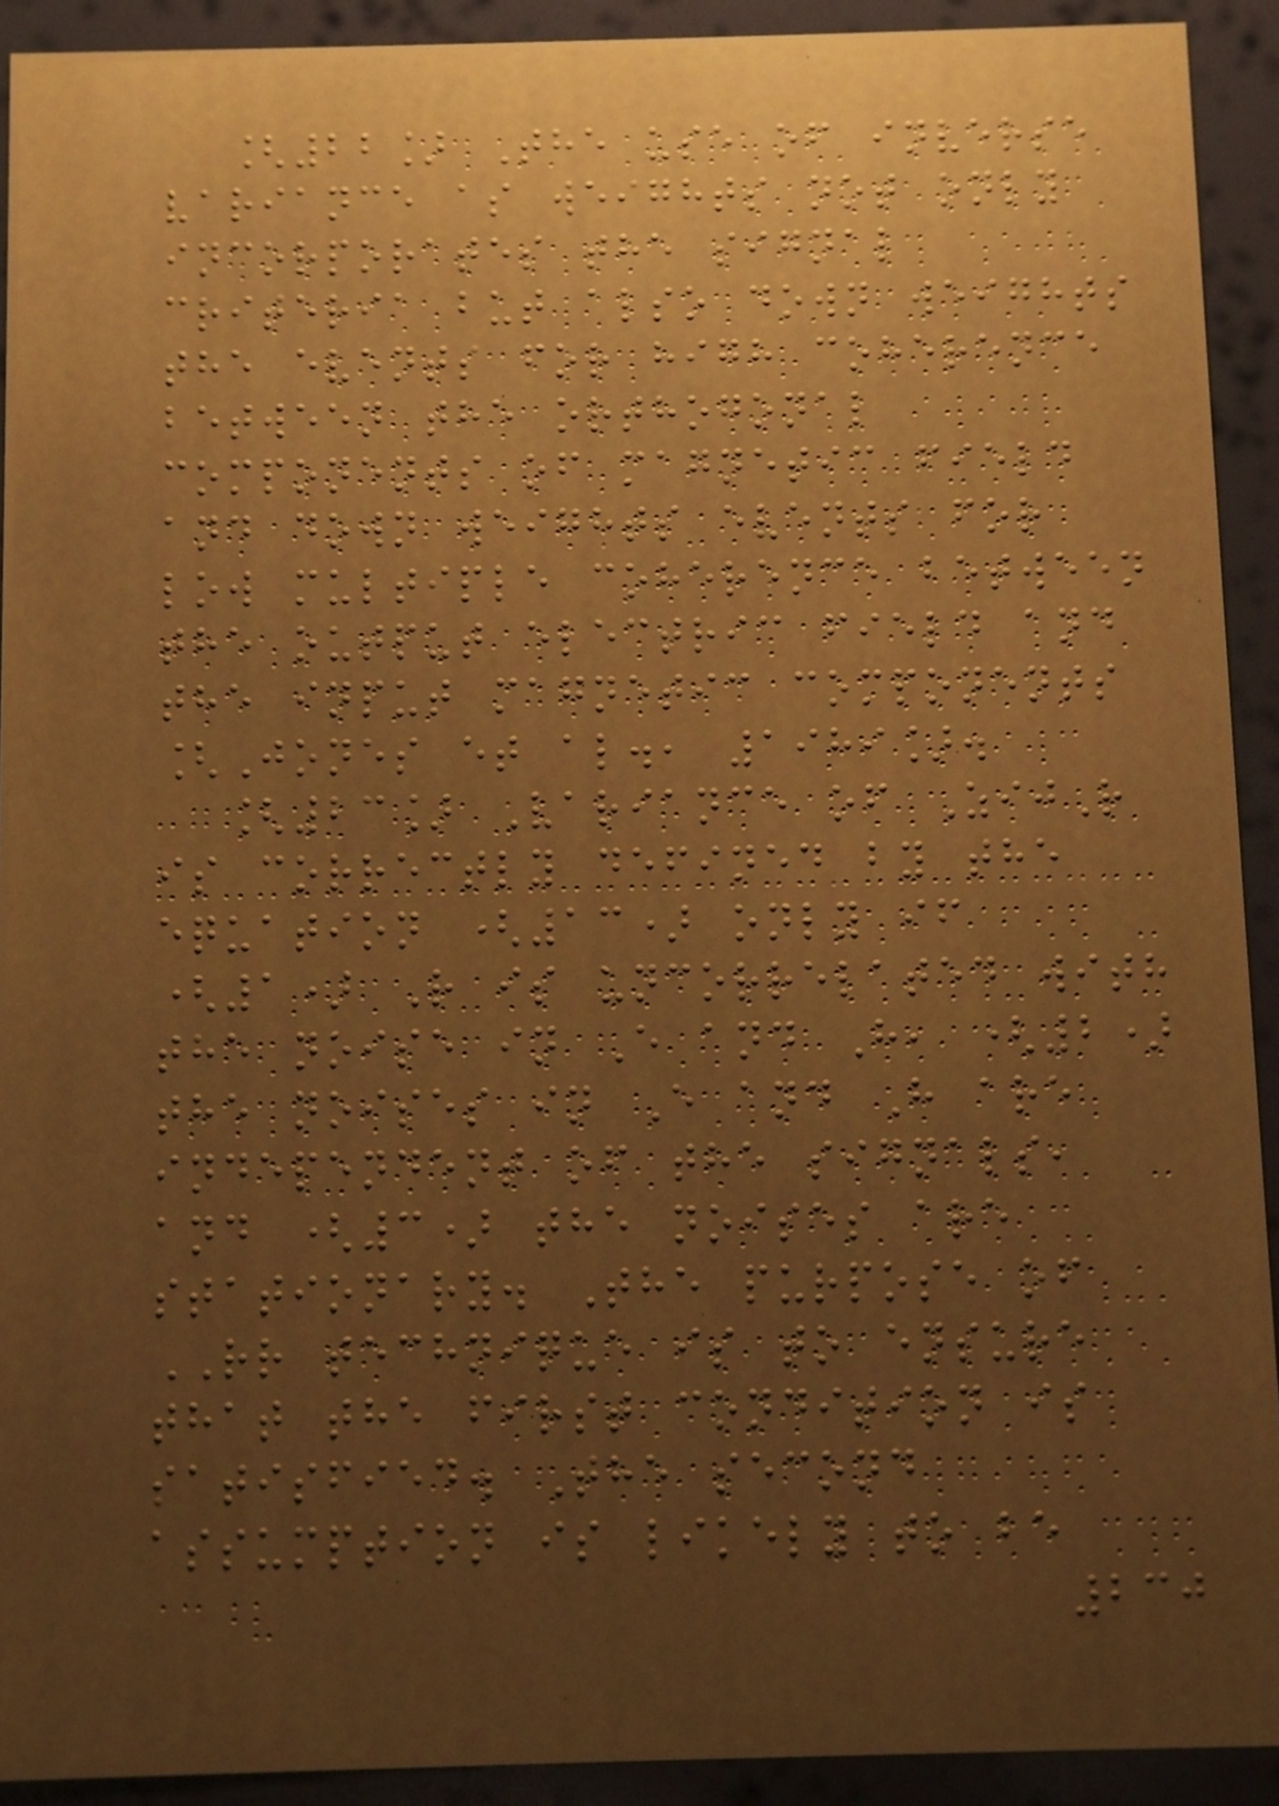[22] The use of inverse
variance as weights not only
incorporates the signal
criteria but also down weights
the events for high coherence
between the orthogonal
components of magnetic field
and down weights events for
low multiple coherence between
the output electric field and
the input magnetic components
[Jones et al., 1989].
[23] Variance of ZijR
is correctly defined by the
equation (13) only if
(1) R is uncorrelated with
the noise in E and H, (2)
the noises in E and H are
independent of the signals,
and (3) the noises are
stationary. The purpose of
RR technique is to ensure
that the first condition is
satisfied. The second
assumption is likely to be
230
